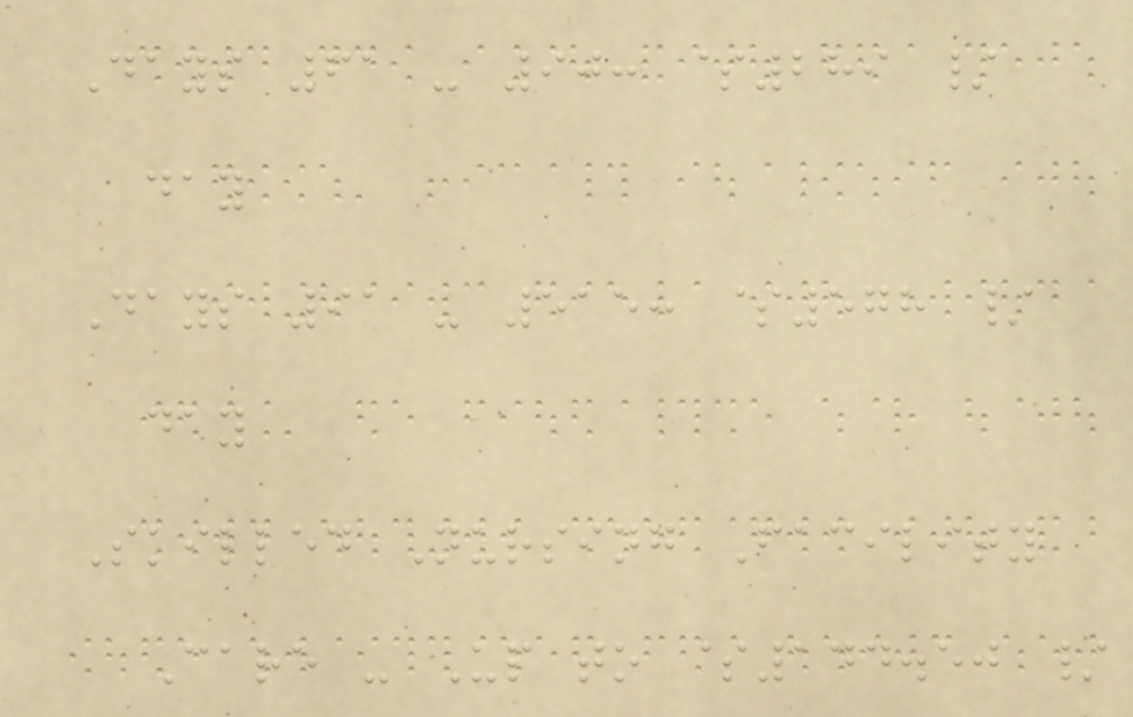Days 61 - 90: $289 /
day
Days 91 - 515: $578 /
day
Skilled Nursing Facility
Care - Up to $144.50 /
